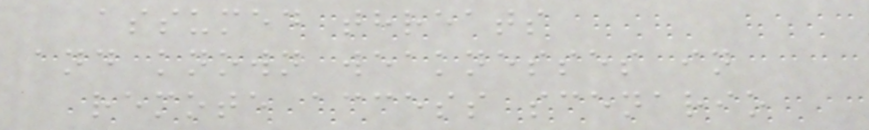assumed threats
and known weaknesses in
remote access scenario
